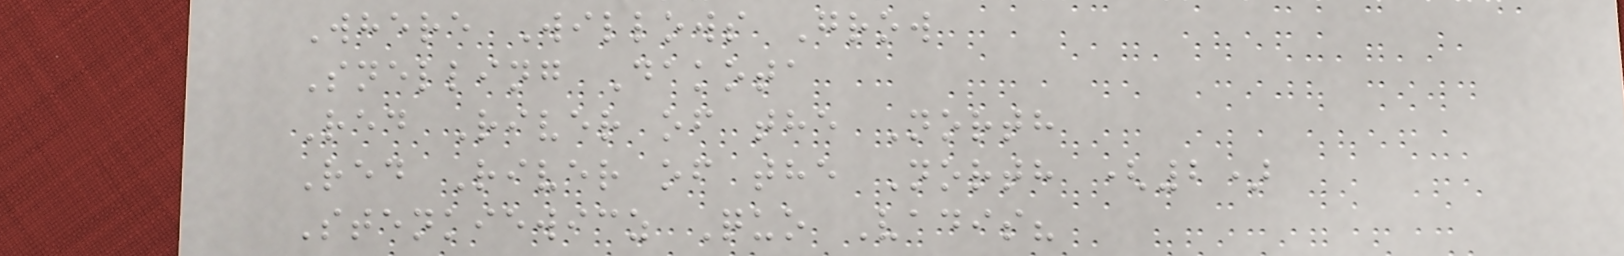Where Willows Grow
Snelling Dakota
Red River of the North
Red River of the North (2)
Stenkiewicz Quo Vadis?
